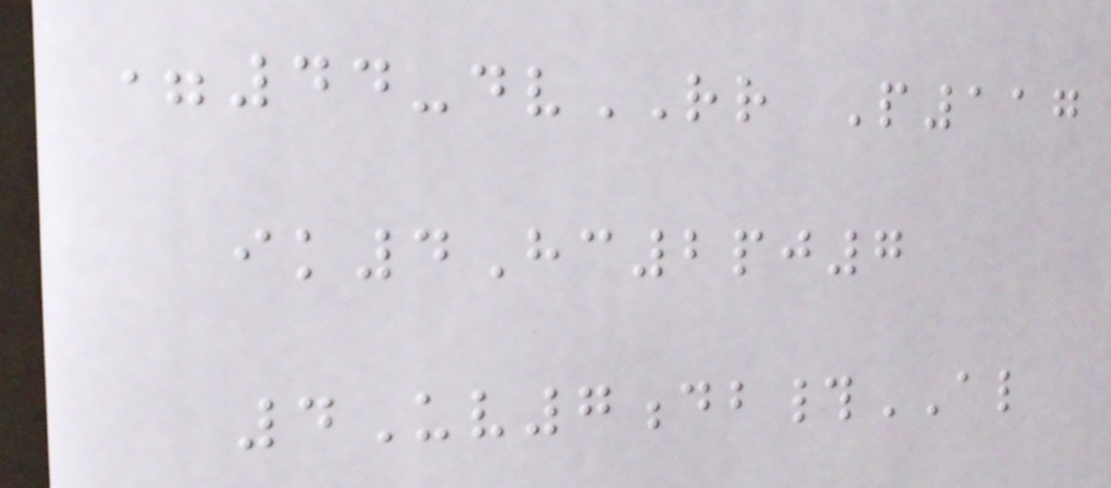=44-dvRR P117
ik4Hc2pj7
4Uv7db#AL
